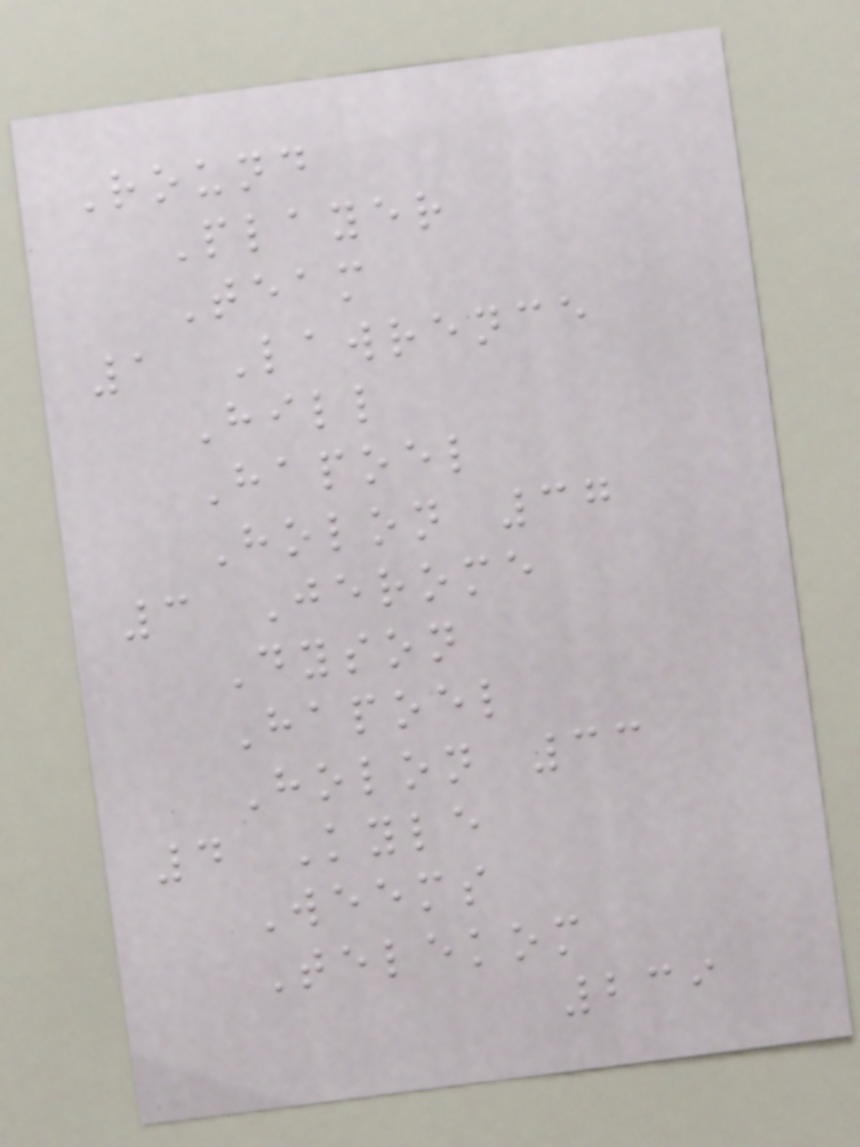Round
Player
Team
1 Lawrence
Hill
Hapoel
Holon 37
3 Jerome
Dyson
Hapoel
Holon 33
4 Kyle
Weems
Telekom
239
